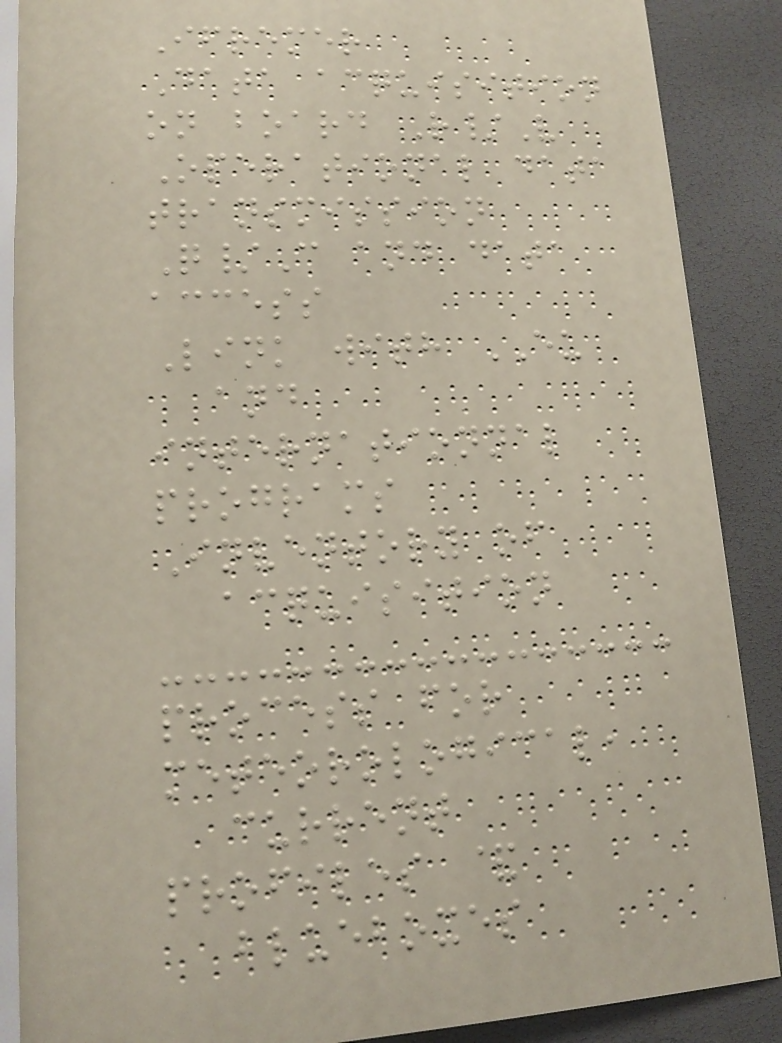Ifremer
Data acquisition
on board R/V
Operational data
transmission
Q/C and data
access
Link with EU
and
internationnal
programs
Inventory of
acquisition
process for
meteorological,
current
profiles &
blueboxes
